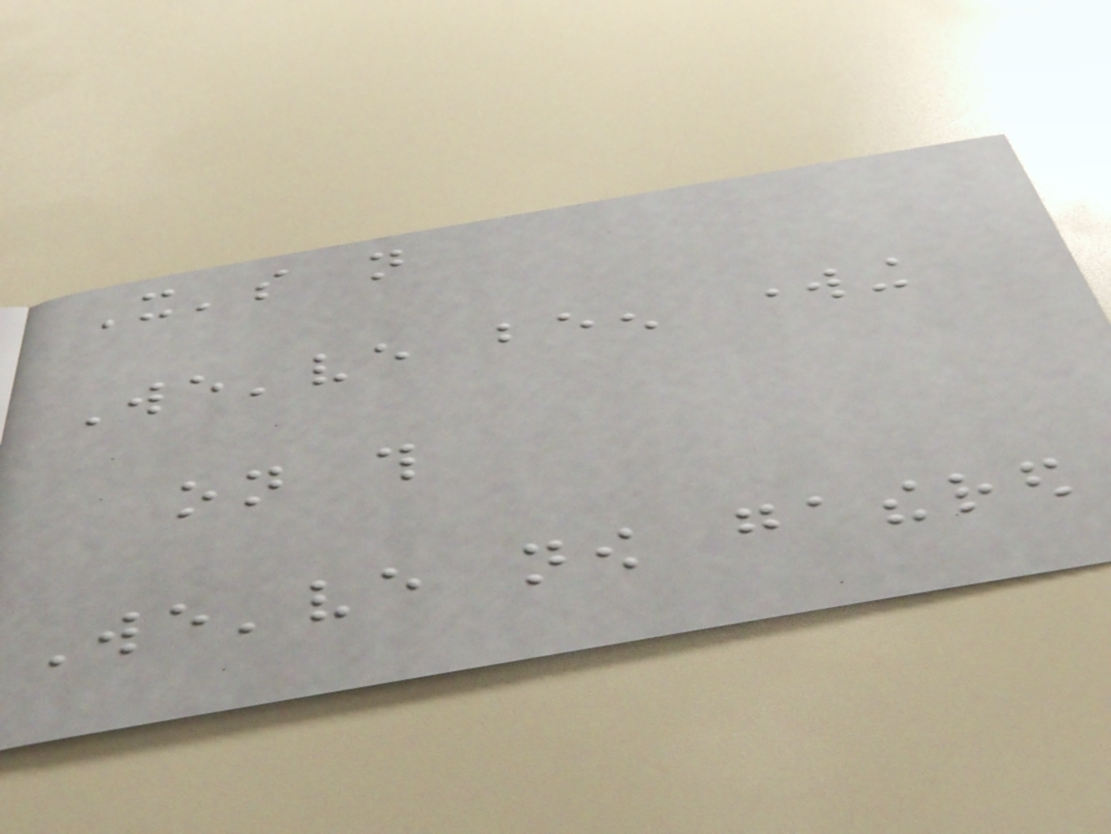It's not
We've been working
on this
We've now gathered
